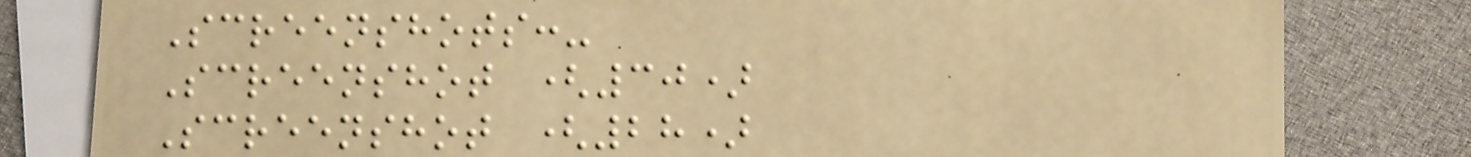Screenshots:-
Screenshot (30)
Screenshot (28)
